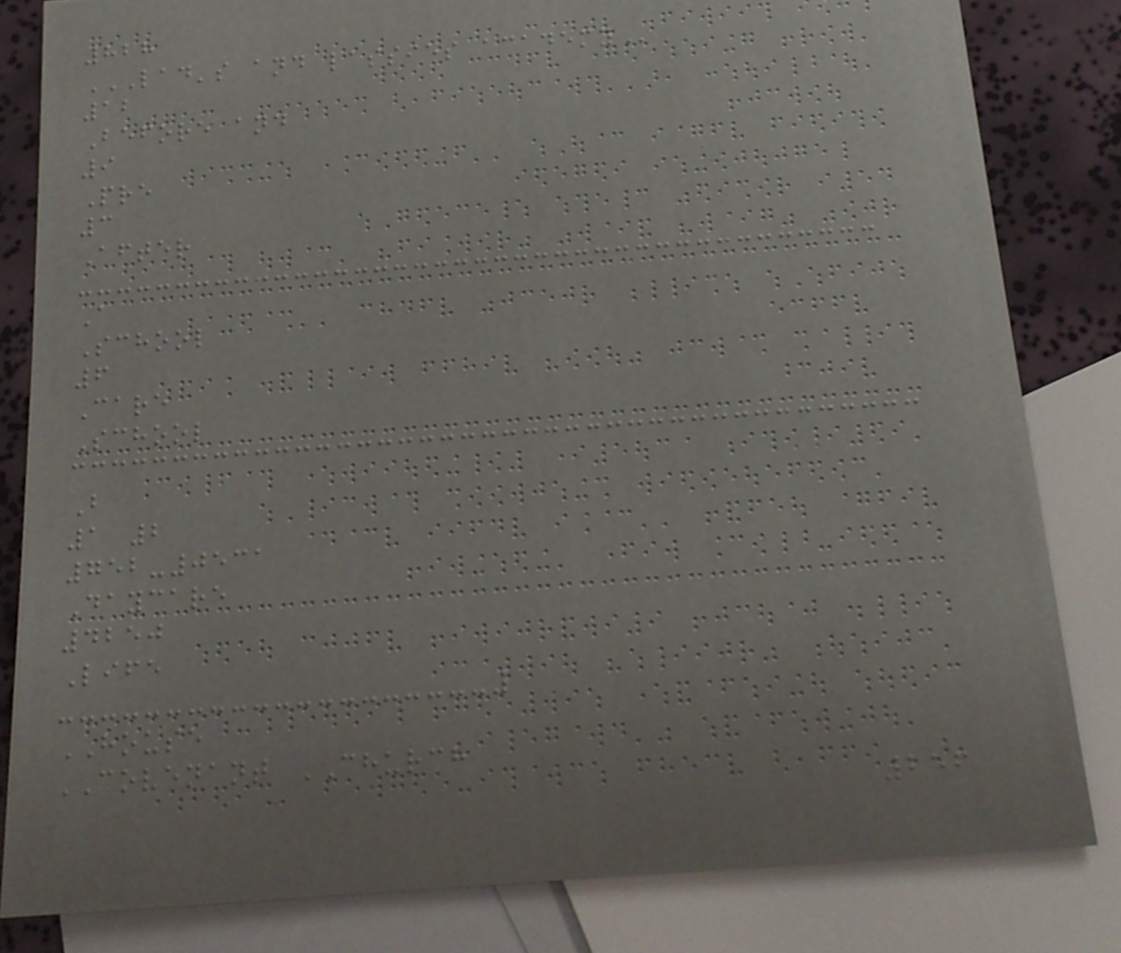828
LAD'S AND LASSIES ACADEMY
12
Before and
9
Pre
3
After
A
School
6
Care
School
B
1 2
752-0531
Daycare
4250
Life
HOUSE
COVENANT CHURCH
256
